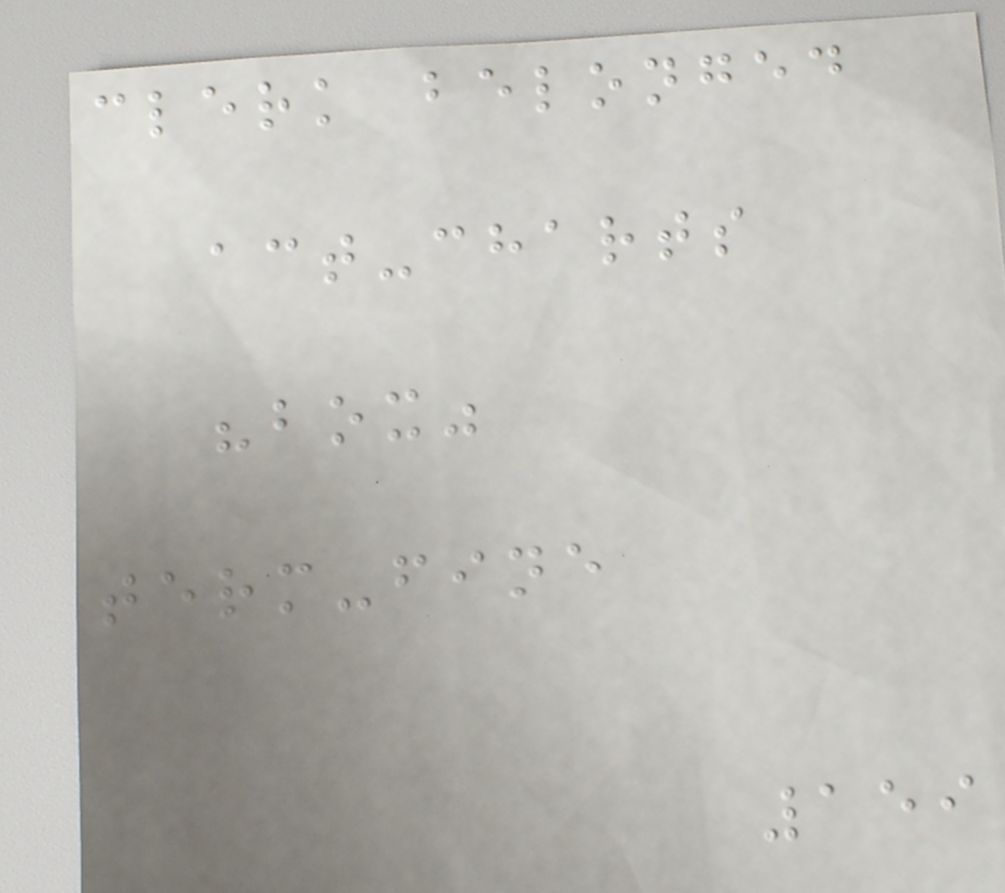clerk belonged
act-charts
"box"
term-fine
159
